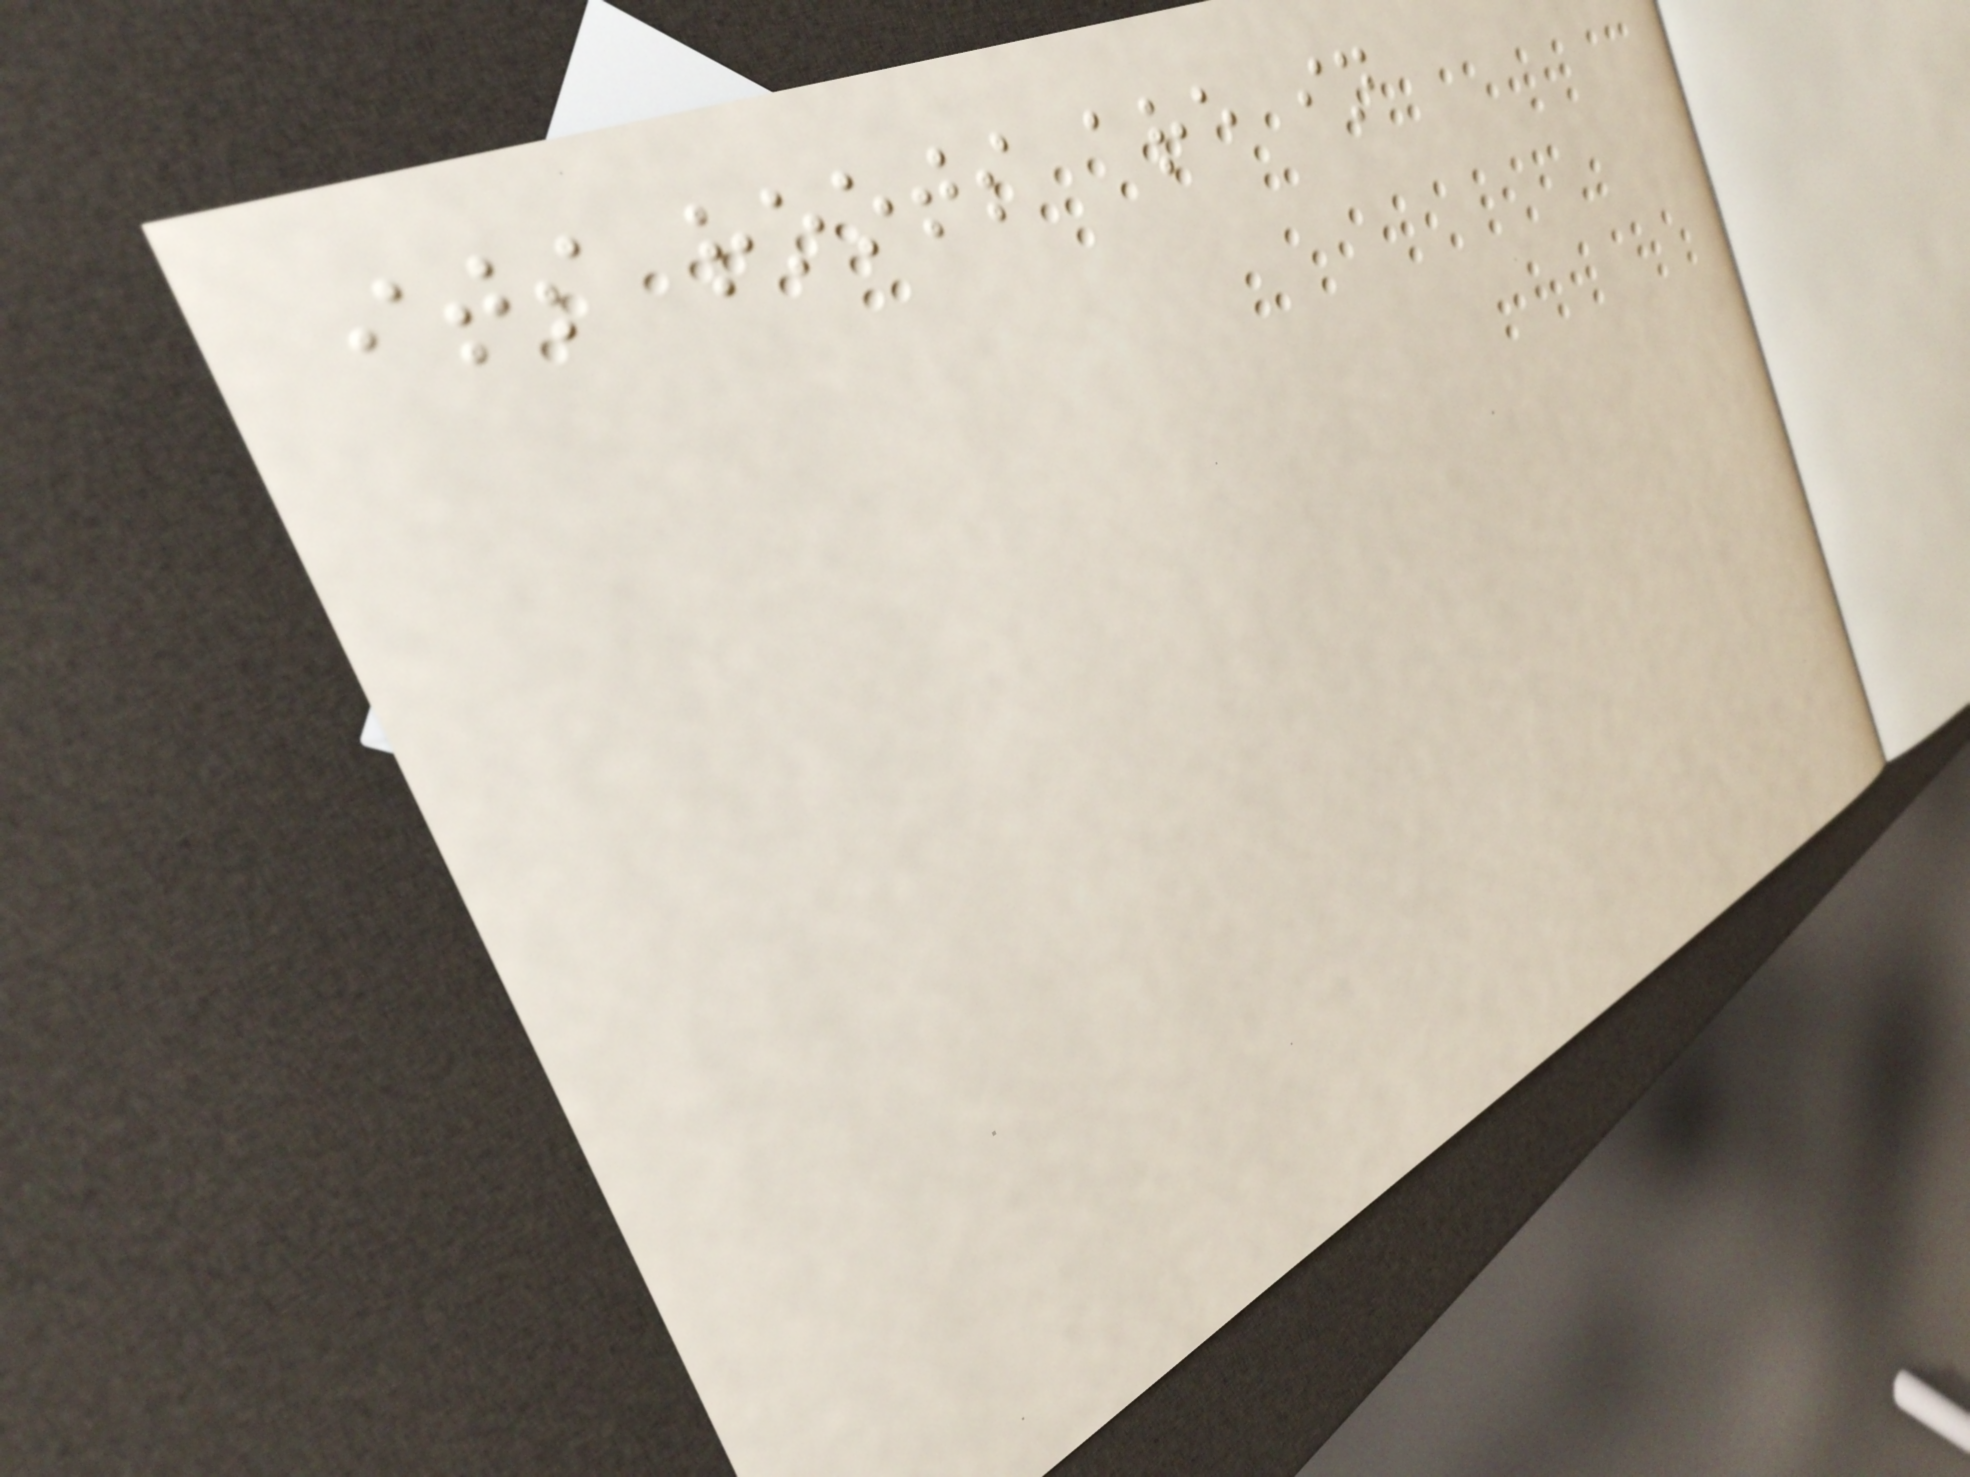its roots are in
